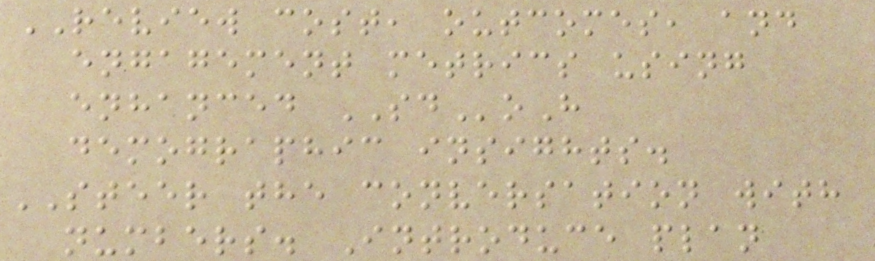REVIEW cost, outcomes, and
engagement metrics using
enhanced SDoH
demographic insights.
STEER the conversation with
numbers. Introduce plan
